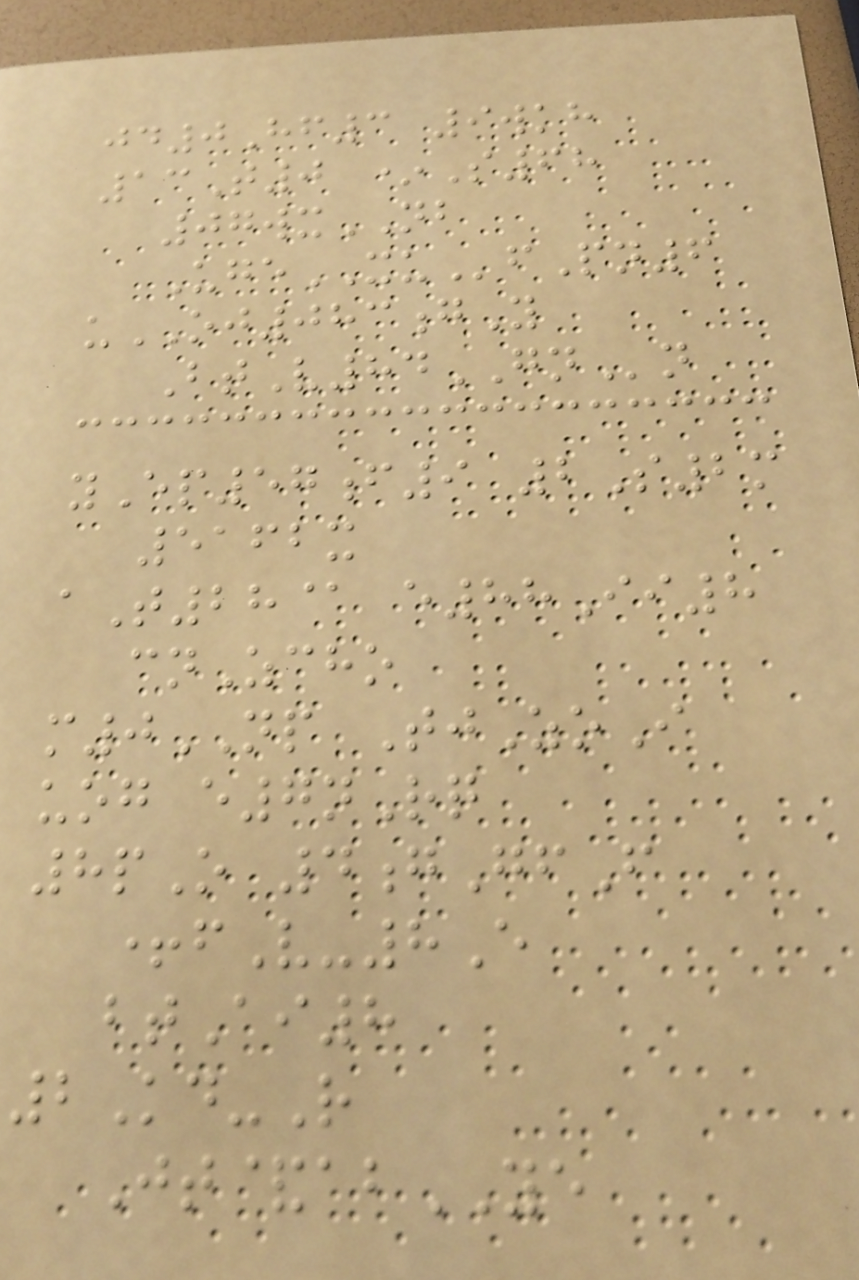jd0Hf3 9wkh
13T0 *S68
07wxNB
UgeXUfPn6
uOJ083gY
BtV84GNn
yEp57f9 2S2m
5162x
aT28@ e88Ii8
cnZcho
m0NP TjZoI
uog e7nRq
8pO 4gGfF
+fV-8E
btAi8
2Kd-R
Jt&abYE
